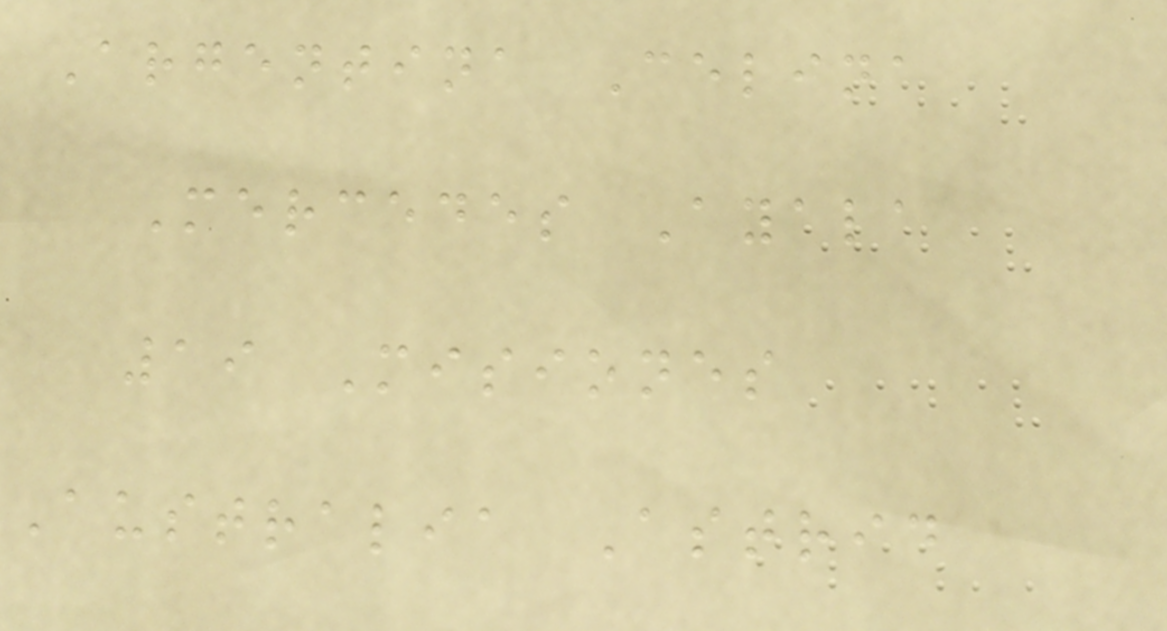Argentina Celina
Mercedes Ayala
19 Misiones
Australia Astrid
